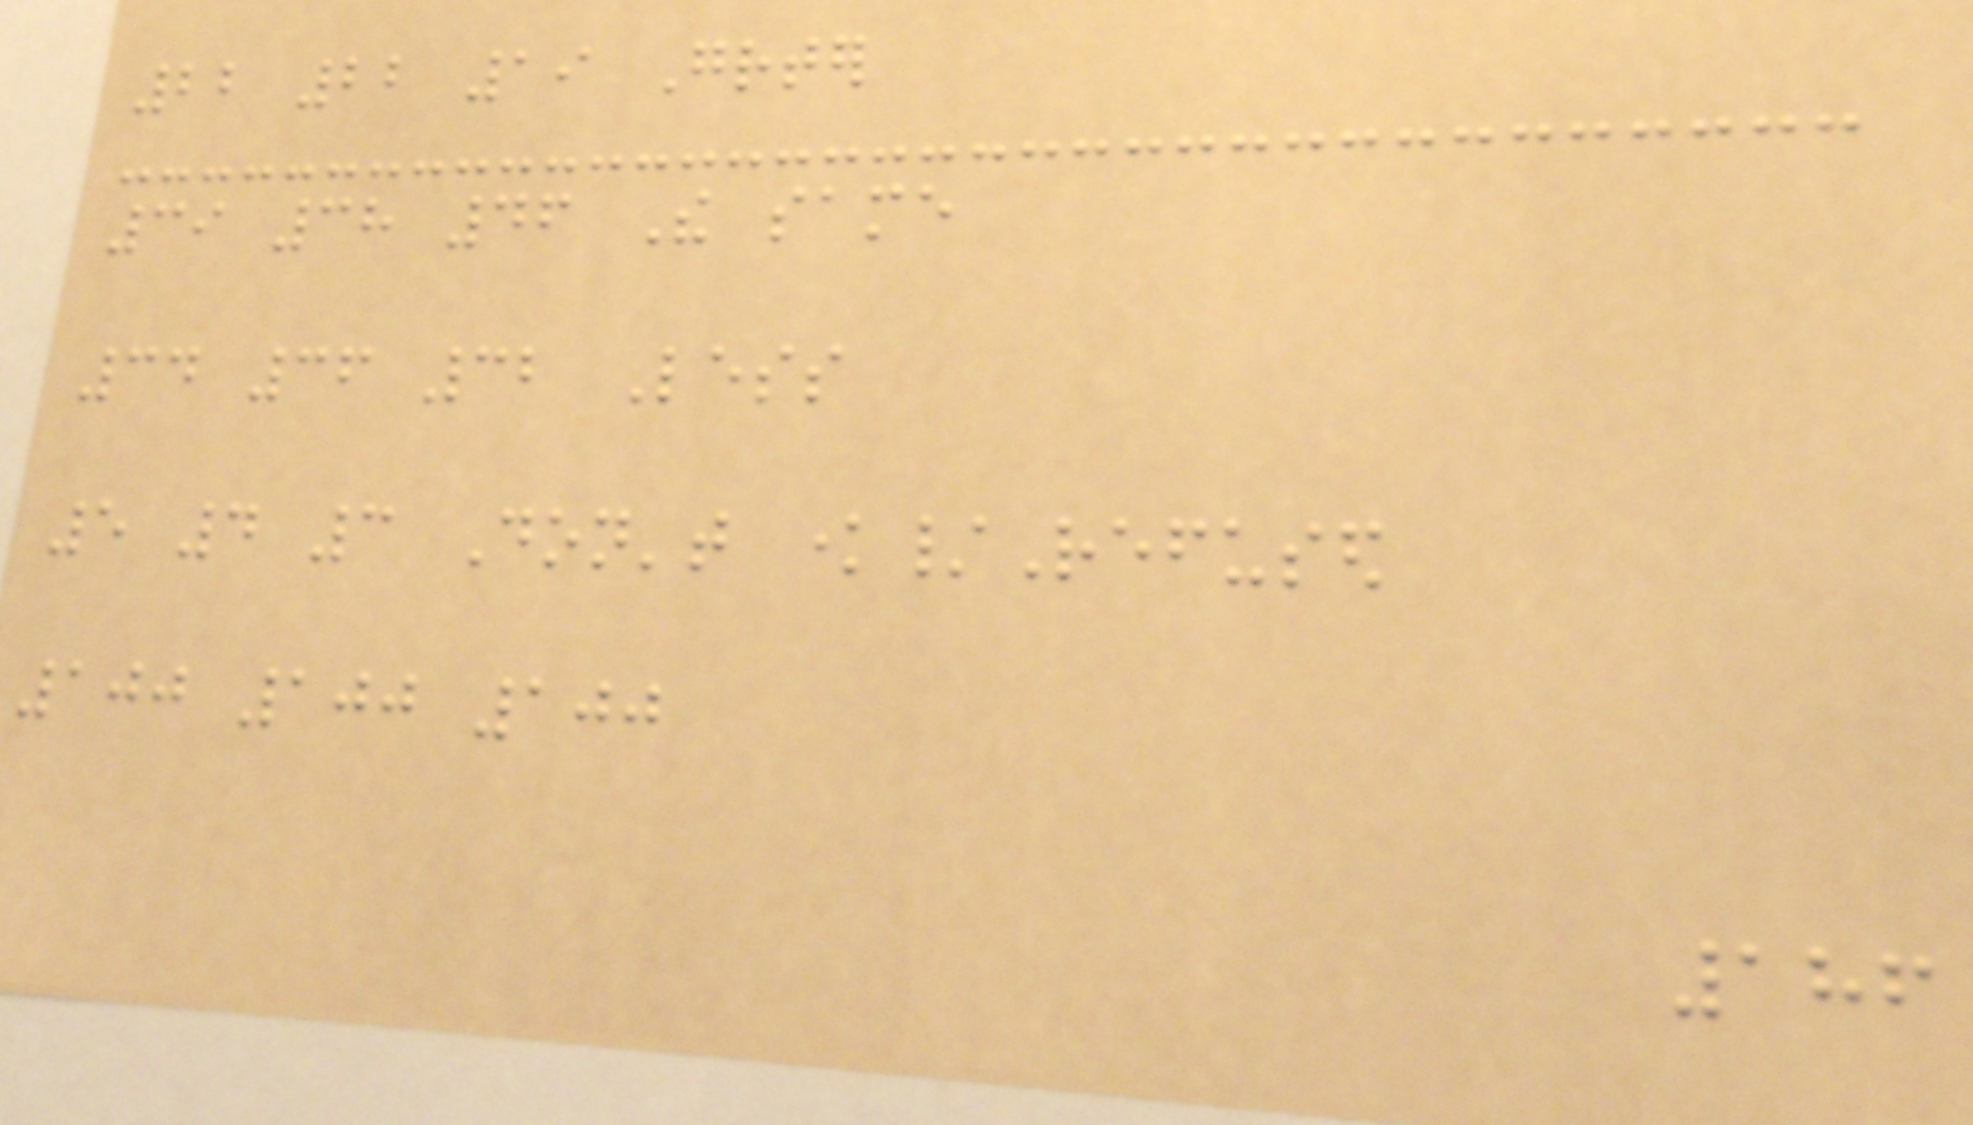22 22 19 Greater
39 38 46 The same
34 36 32 Less
5 4 3 Don't know/Refused
100 100 100
186
